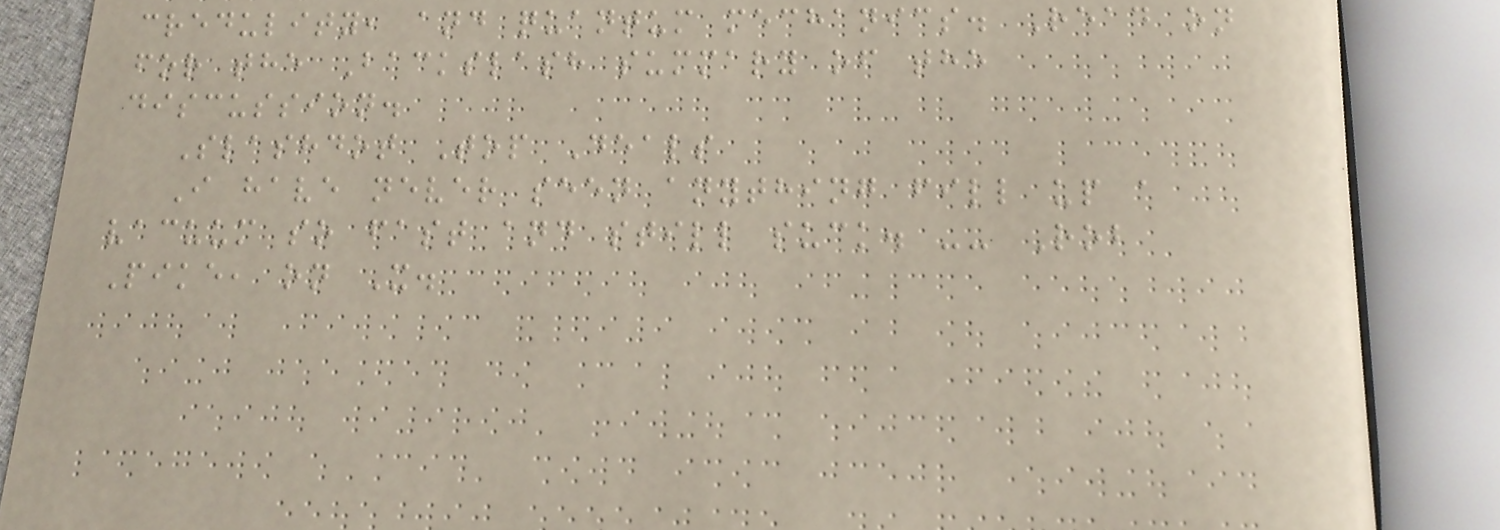credulity, and quantum mechanics. Read on
for the Backslash summary of the
discussion.
Slashdot Top Deals
I have never seen anything fill up a
vacuum so fast and still suck. -- Rob
Pike, on X.
